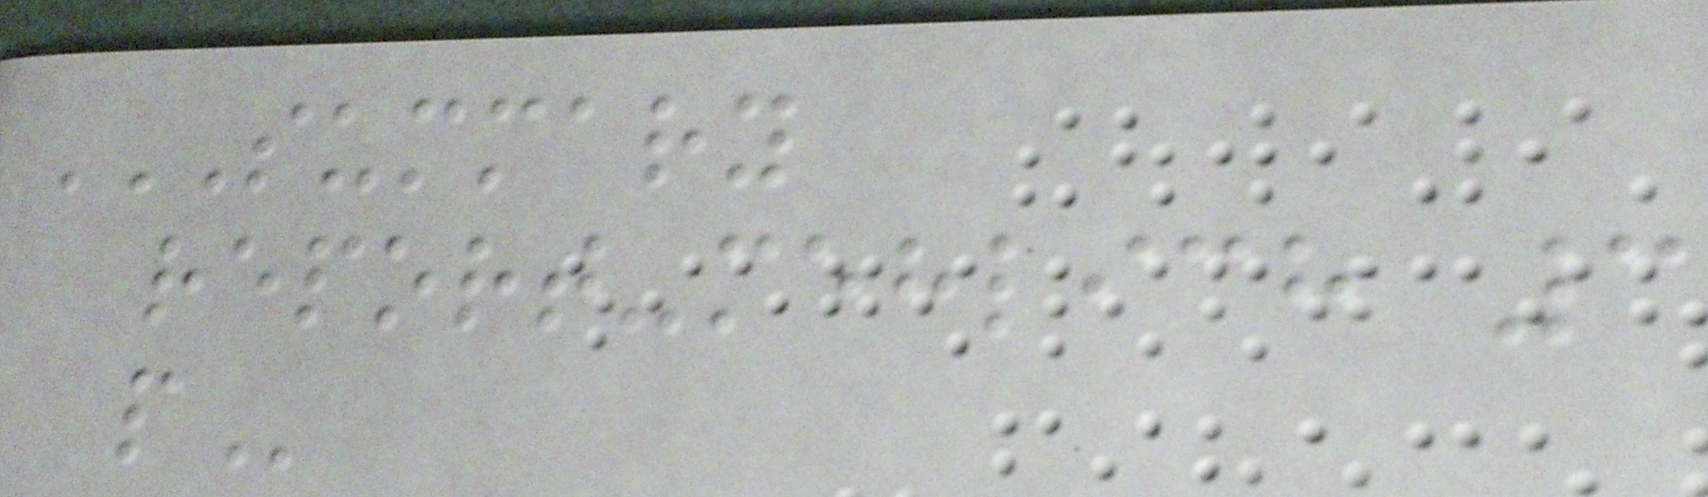SUMMARY
REPORT-MEHLICH 3
P
